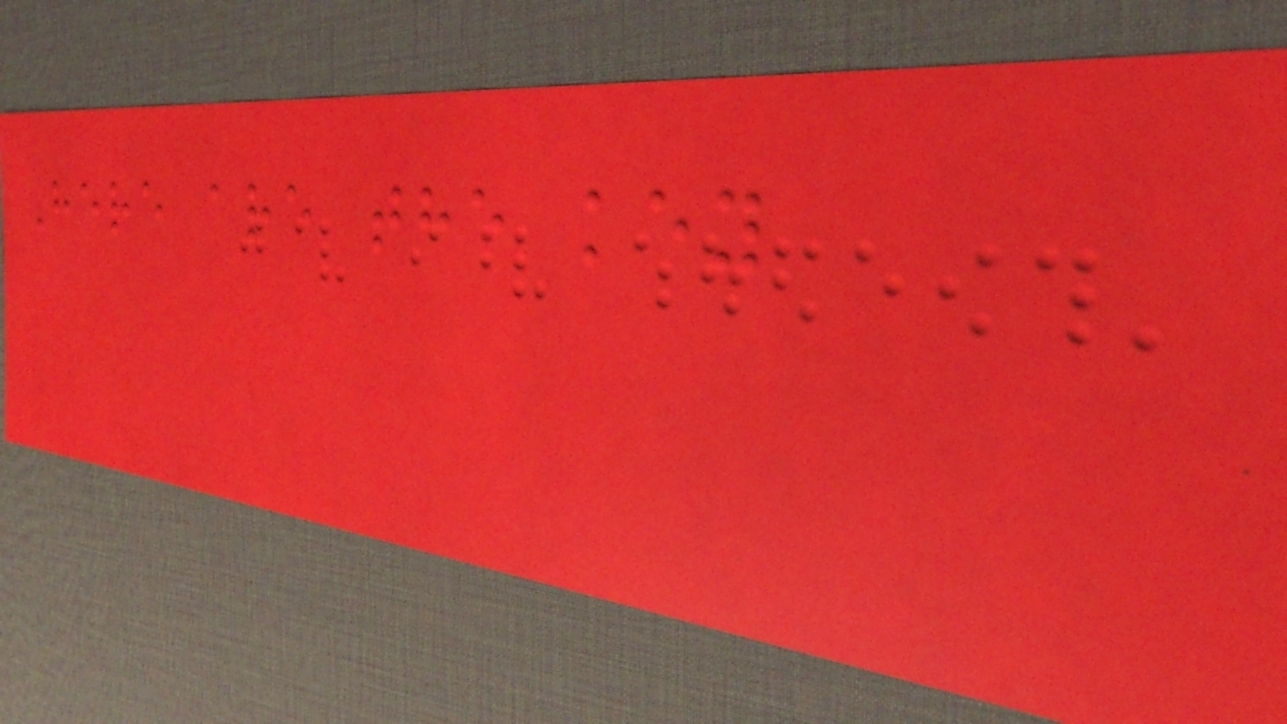Here are the key
